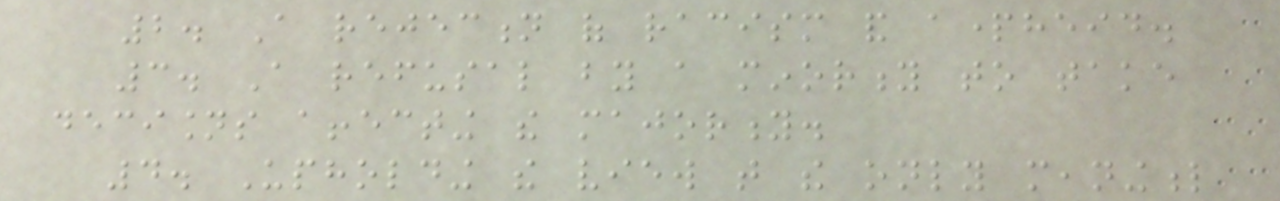2. A rejection of racism and apartheid.
3. A refusal by a minority to take
decisions affecting the majority.
4. Upholding the view that the only meaningful
